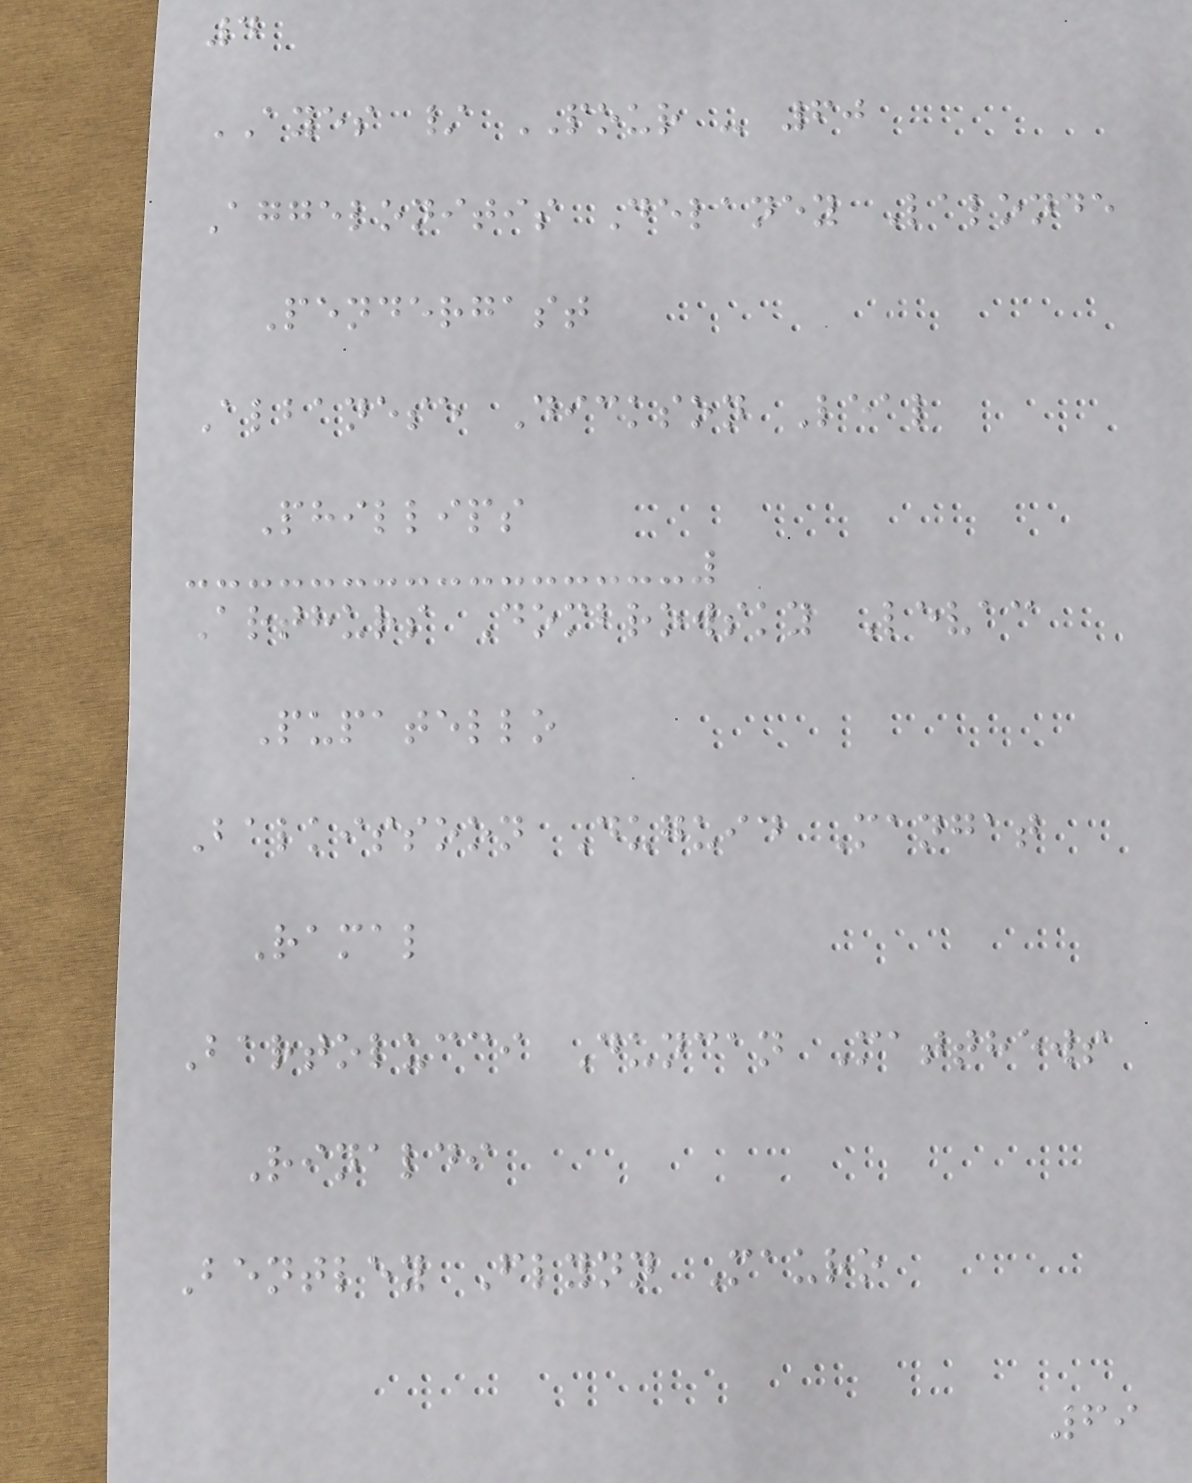4
AYES / POUR - 60
Aggelonitis Delaney Lalonde
Pendergast
Albanese Dickson Leal
Phillips
Arthurs Dombrowsky Levac
Pupatello
Balkissoon Duguid Mangat
Ramal
Bartolucci Duncan Matthews
Rinaldi
Bentley Flynn Mauro
69
